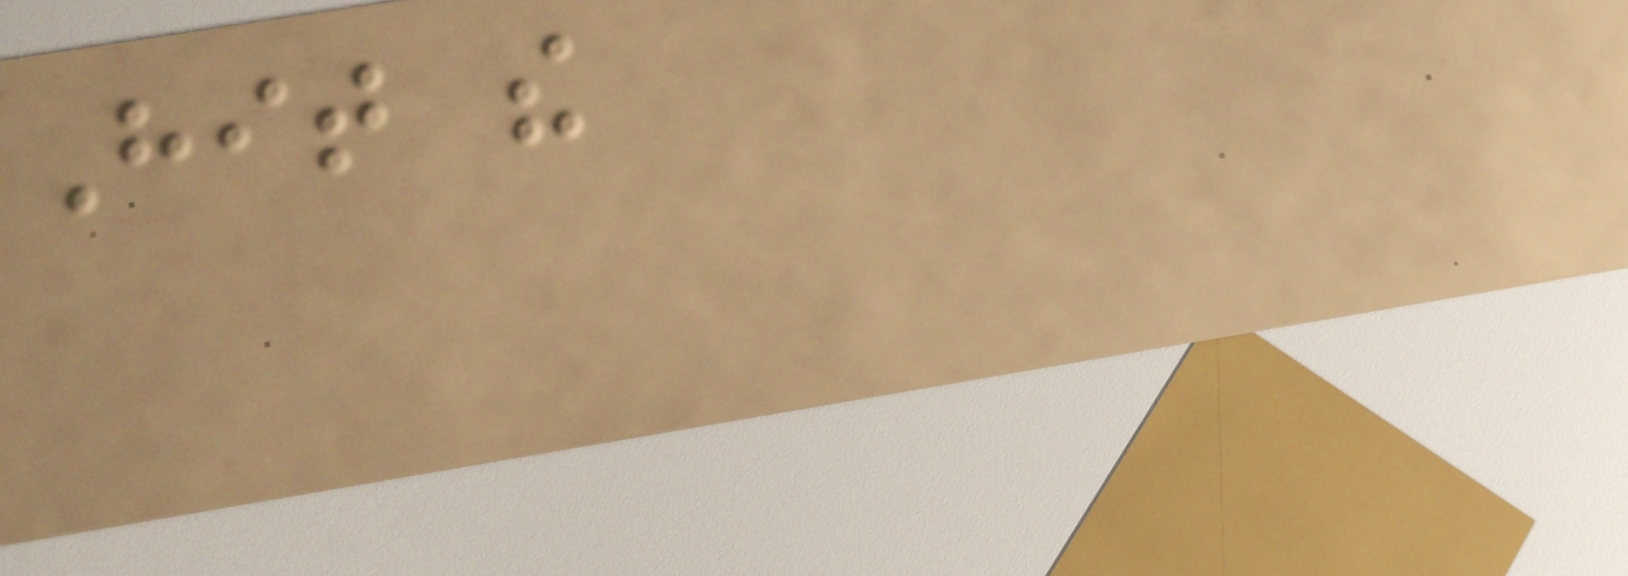Hit the
